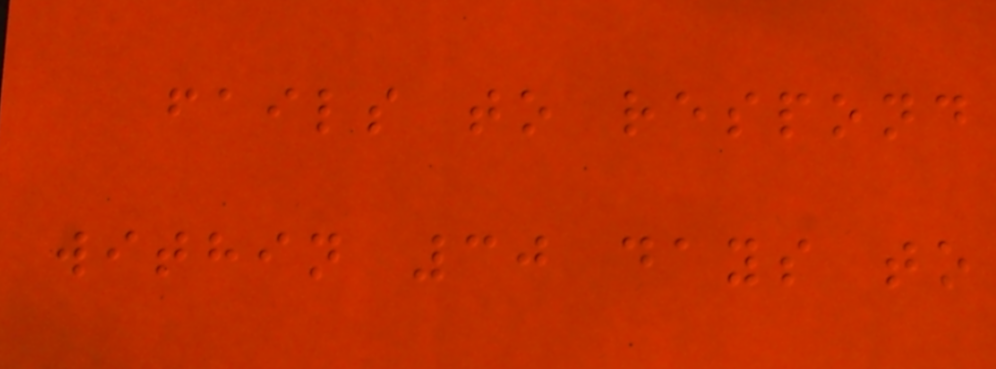fails to respond
within 30 days to
